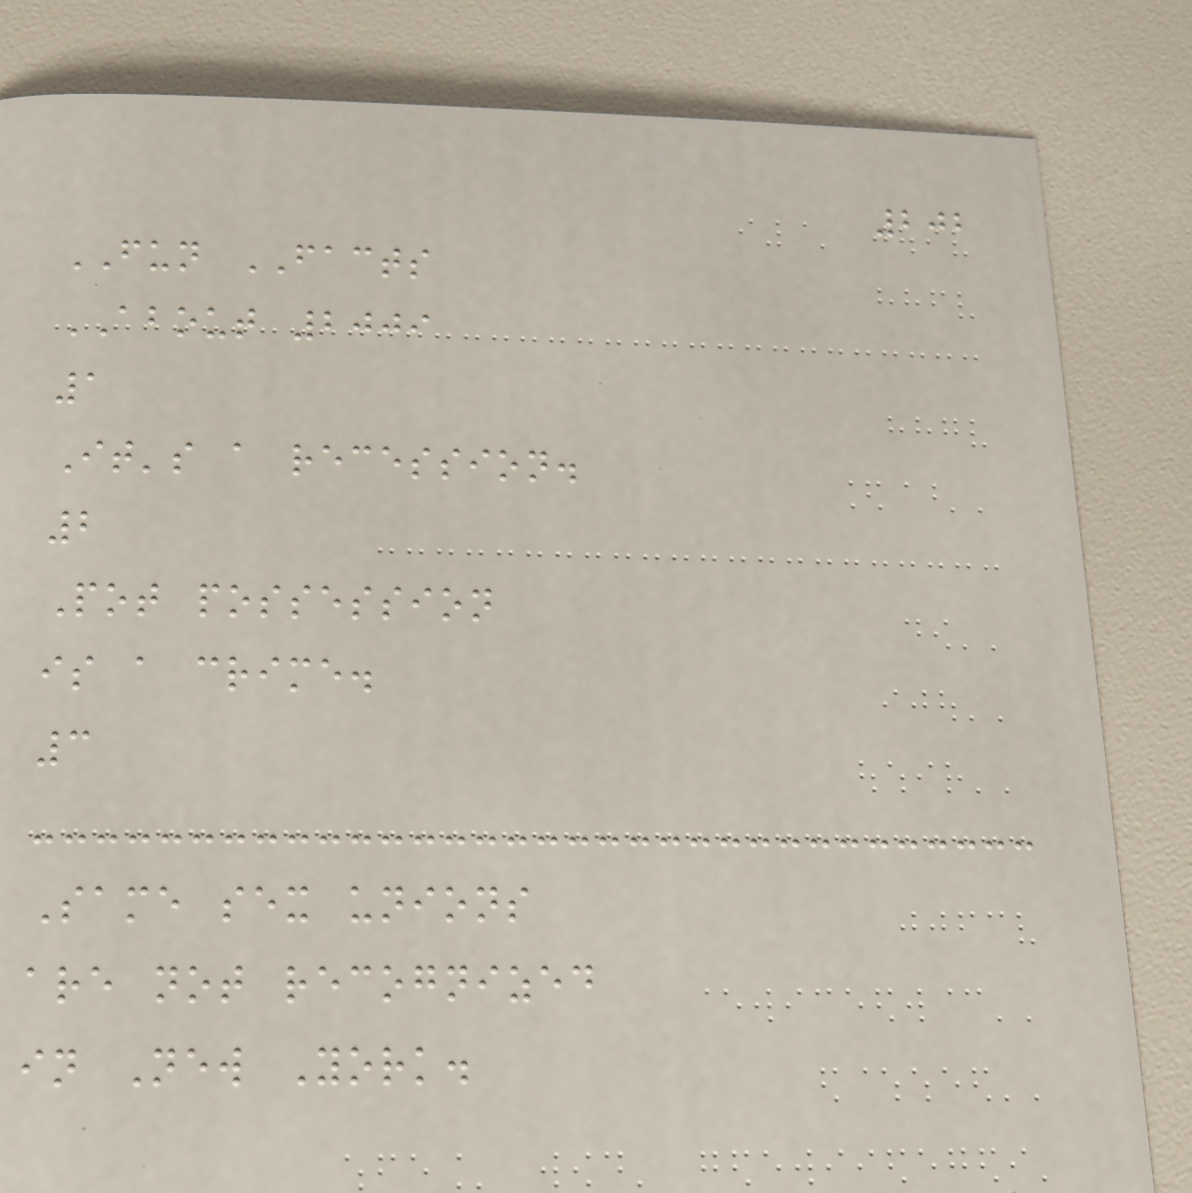202
FUN FACTS
ABOUT 2009
1
It's a recession.
2
Pot possession
is a crime.
3
Same sex unions
are not recognized
in New York.
